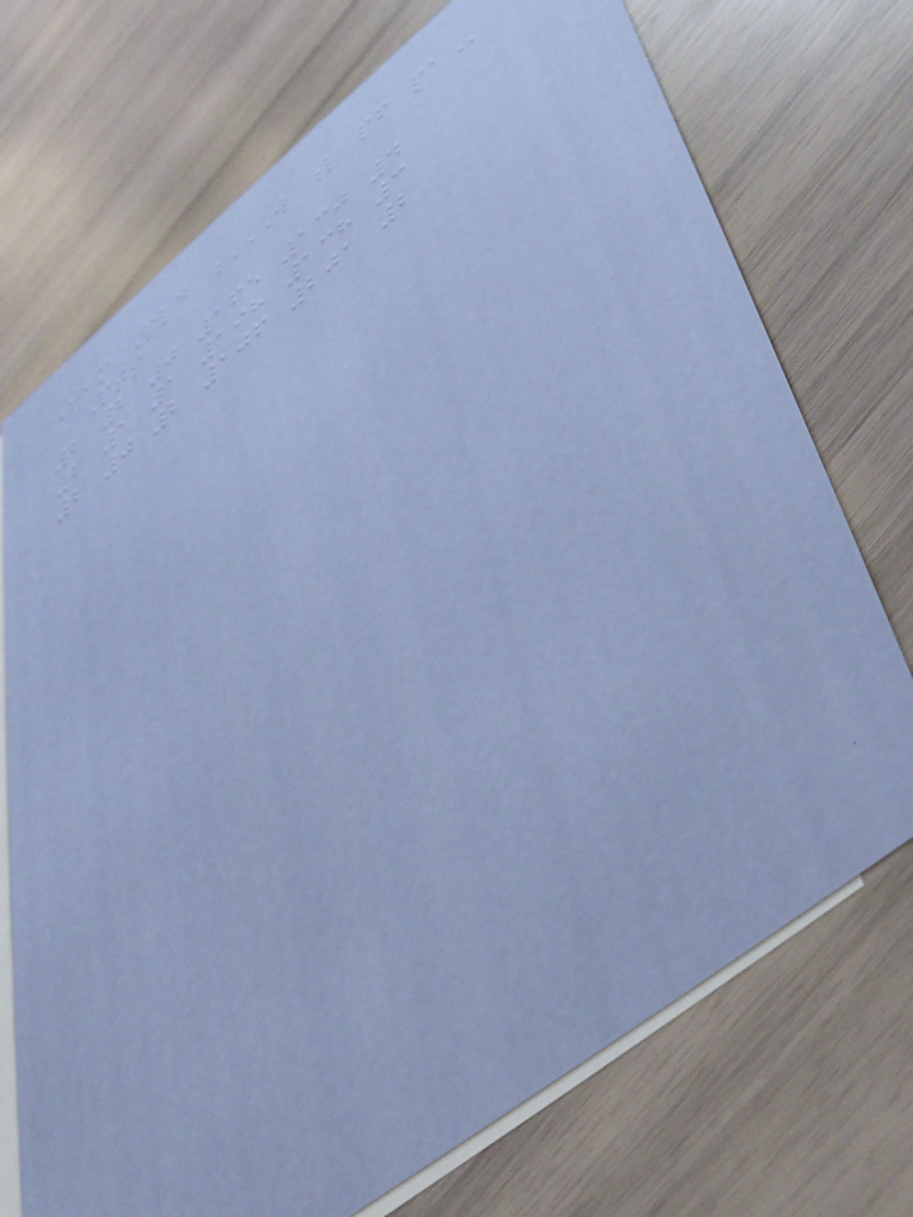Team Pld W L PF PA
Pts
2 2 0 165 130 4
2 1 1 198 138 3
2 0 2 106 201 2
